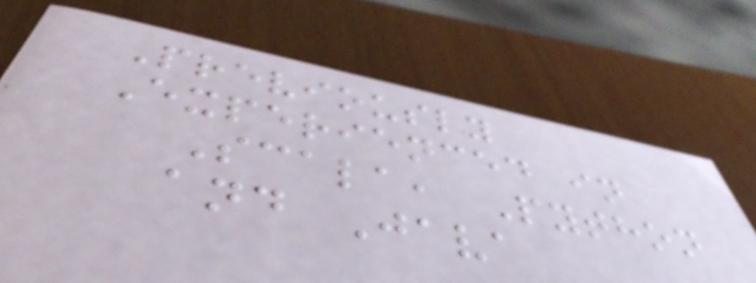Previously
Experienced in
Scala, Python
and Java
